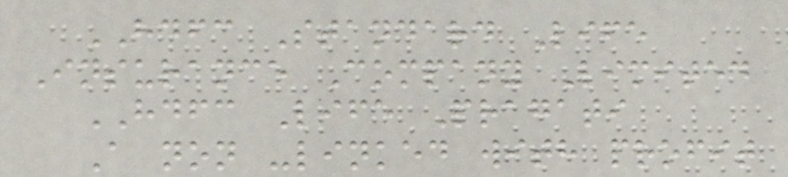HDFC Standard Life
Insurance Company Limited
HDFC Life Pragati
A non -linked with profit
